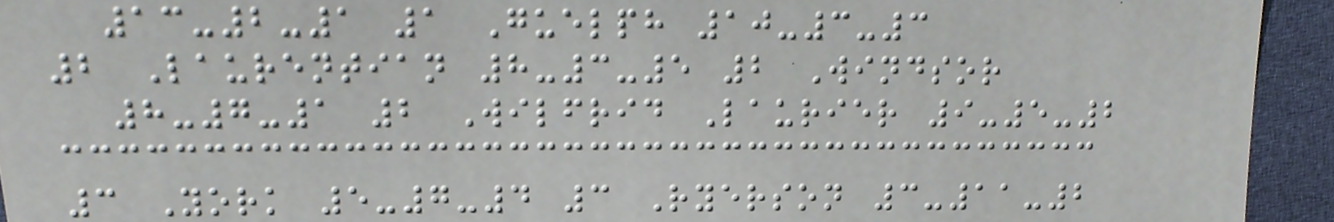13-2-1 1 Guelph 10-3-3
2 Laurentian 8-3-5 2 Windsor
8-7-1 2 Wilfrid Laurier 9-5-2
3 York 5-7-4 3 Ryerson 3-11-2
